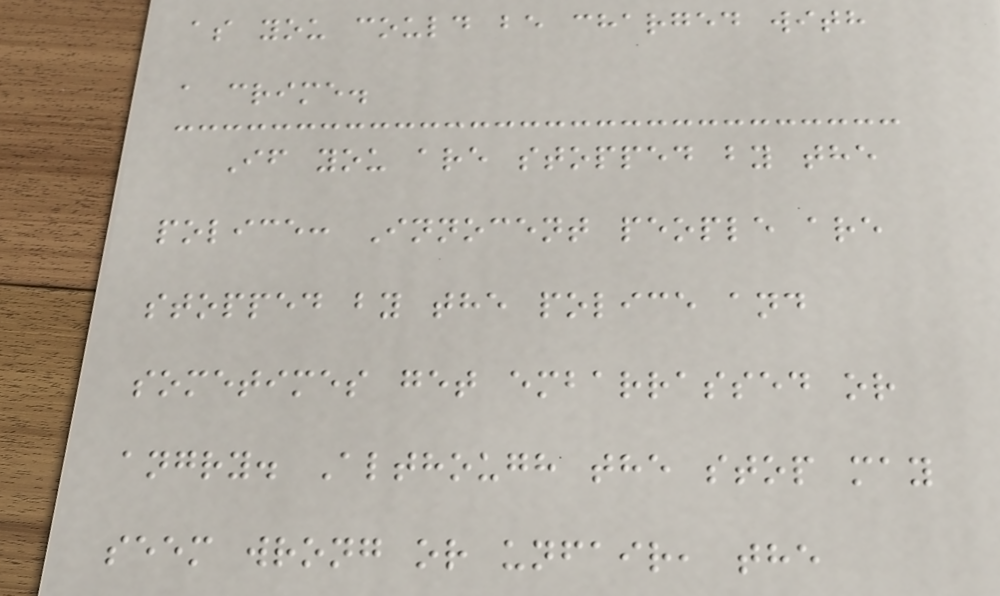as you could be charged with
a crime.
If you are stopped by the
police: Innocent people are
stopped by the police and
sometimes get embarrassed or
angry. Although the stop may
seem wrong or unfair, the
